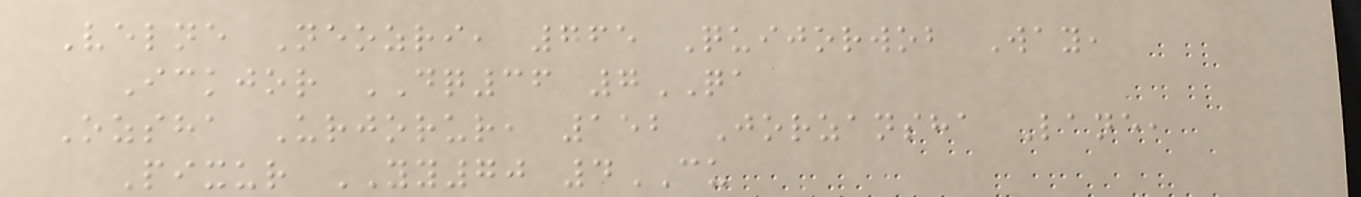Velne Neozri, 765 Quijorwob Way,
Ickjor DQ36 7QA
Ozsha Urjorur, 152 Jorzansha Lane,
Pixur YY70 4CU
